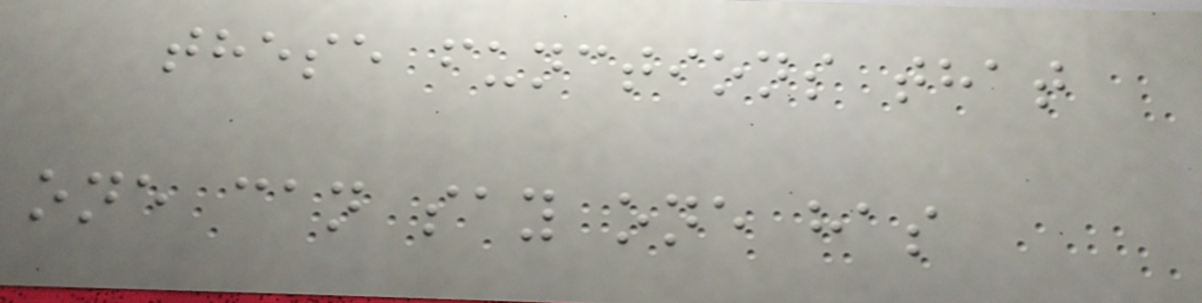these functions that
one can say one has
